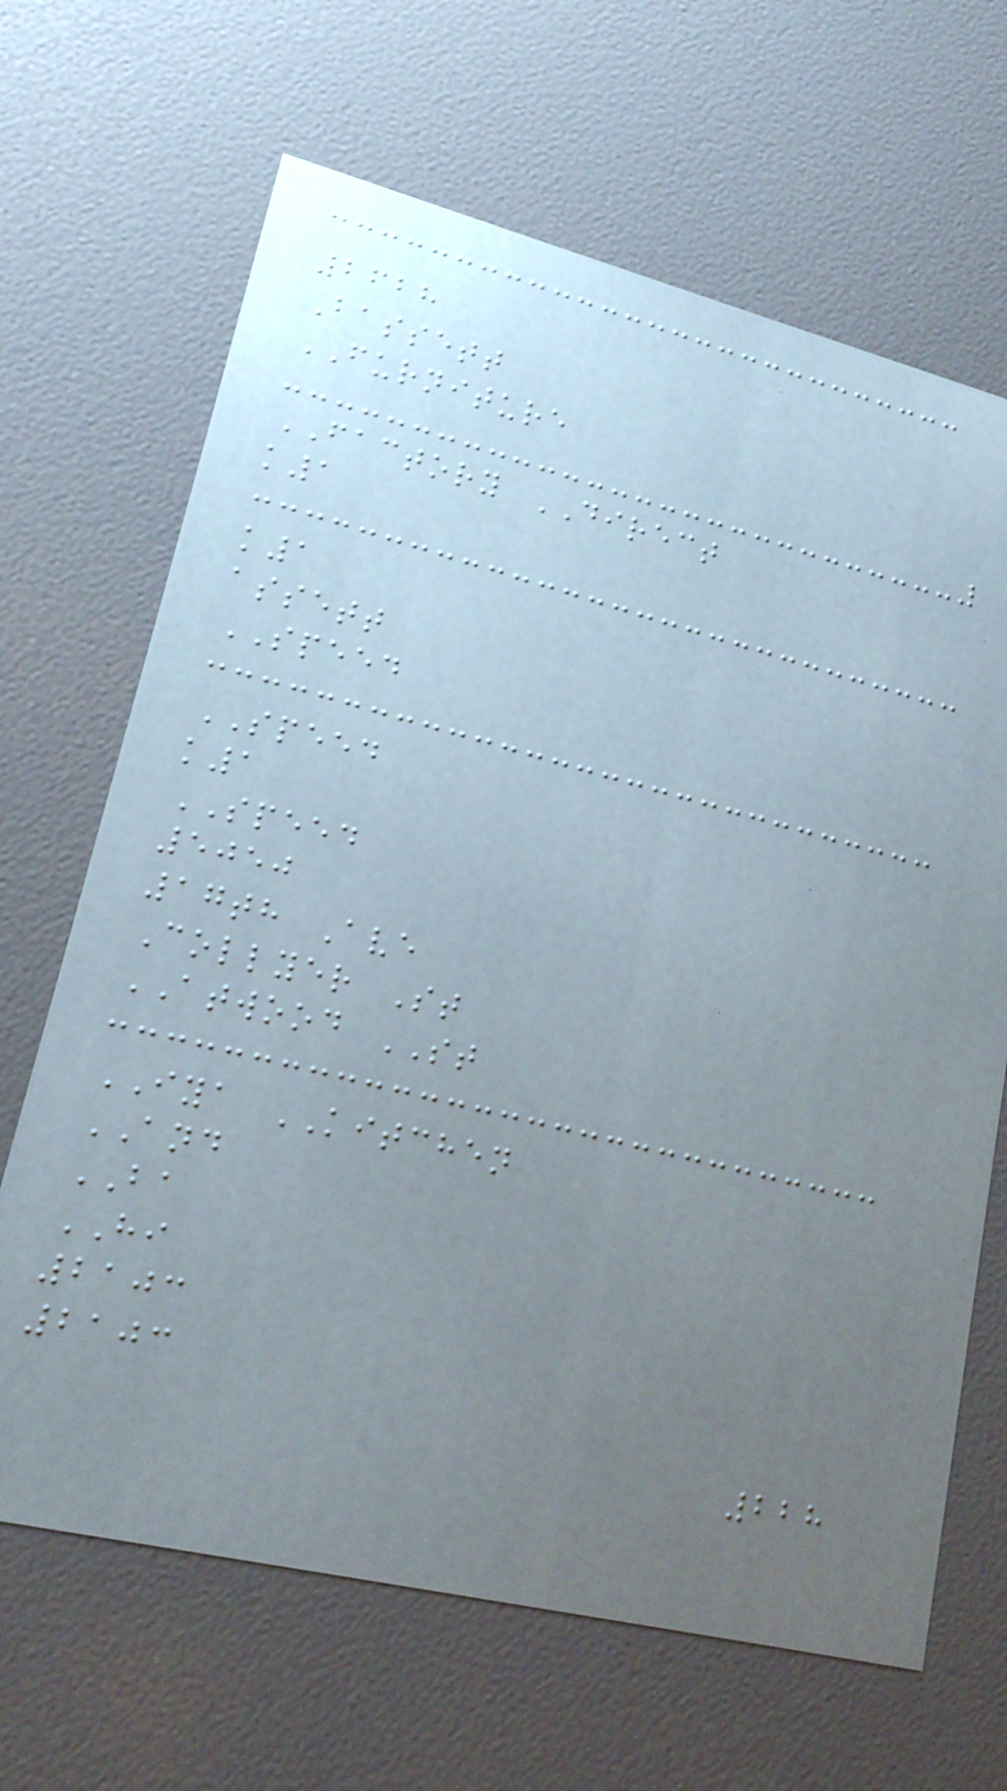2628
Bassett
FURNITURE
FACTORY DIRECT
k1
k1
assett
SPEED
SPEED
k1
SPEED
5050
17th Ave
Collyer St
ATWOOD ST
IYA KITCHEN
AND
BA
HI
2103
2103
228
